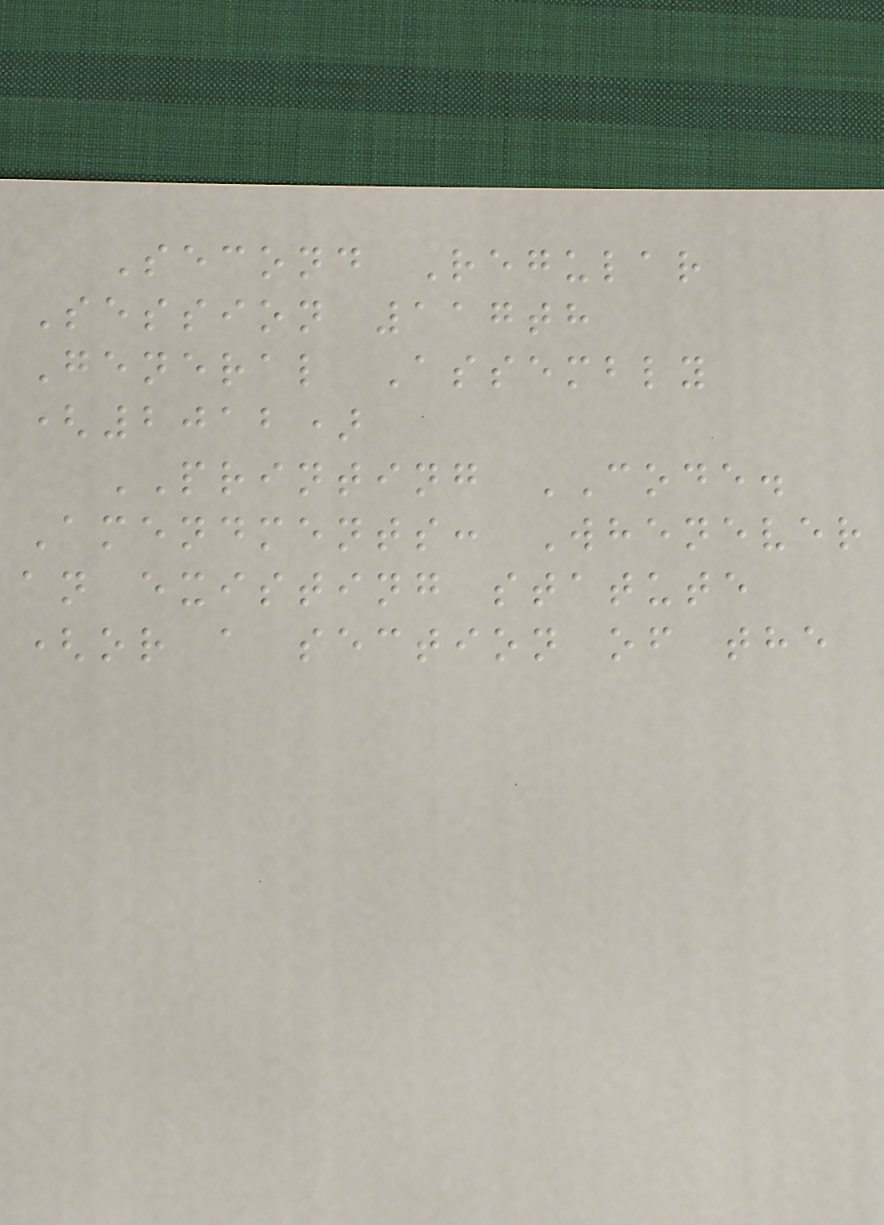Second Regular
Session 117th
General Assembly
(2012)
PRINTING CODE.
Amendments: Whenever
an existing statute
(or a section of the
